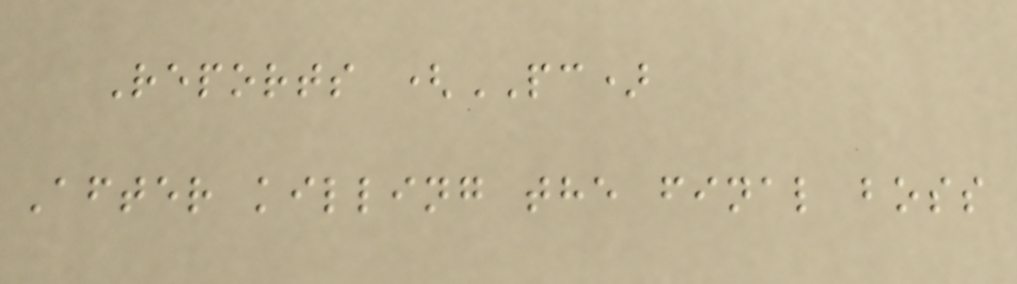Reports (PC)
After killing the final boss
